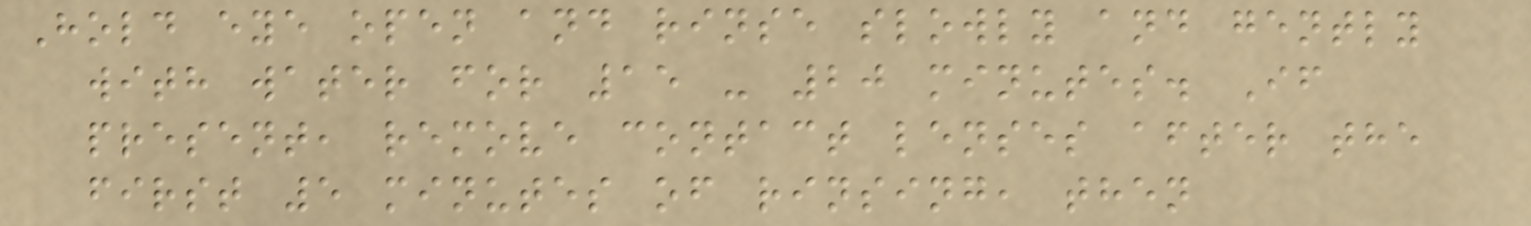Hold eye open and rinse slowly and gently
with water for 15 - 20 minutes. If
present, remove contact lenses after the
first 5 minutes of rinsing, then
